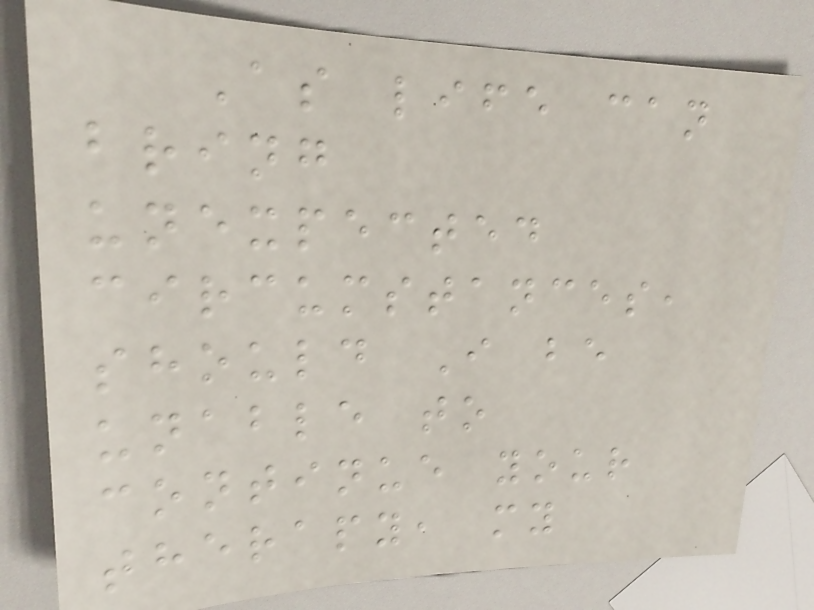As life can
bring
unexpected
circumstances,
should I be
unable to
continue your
therapy, my
